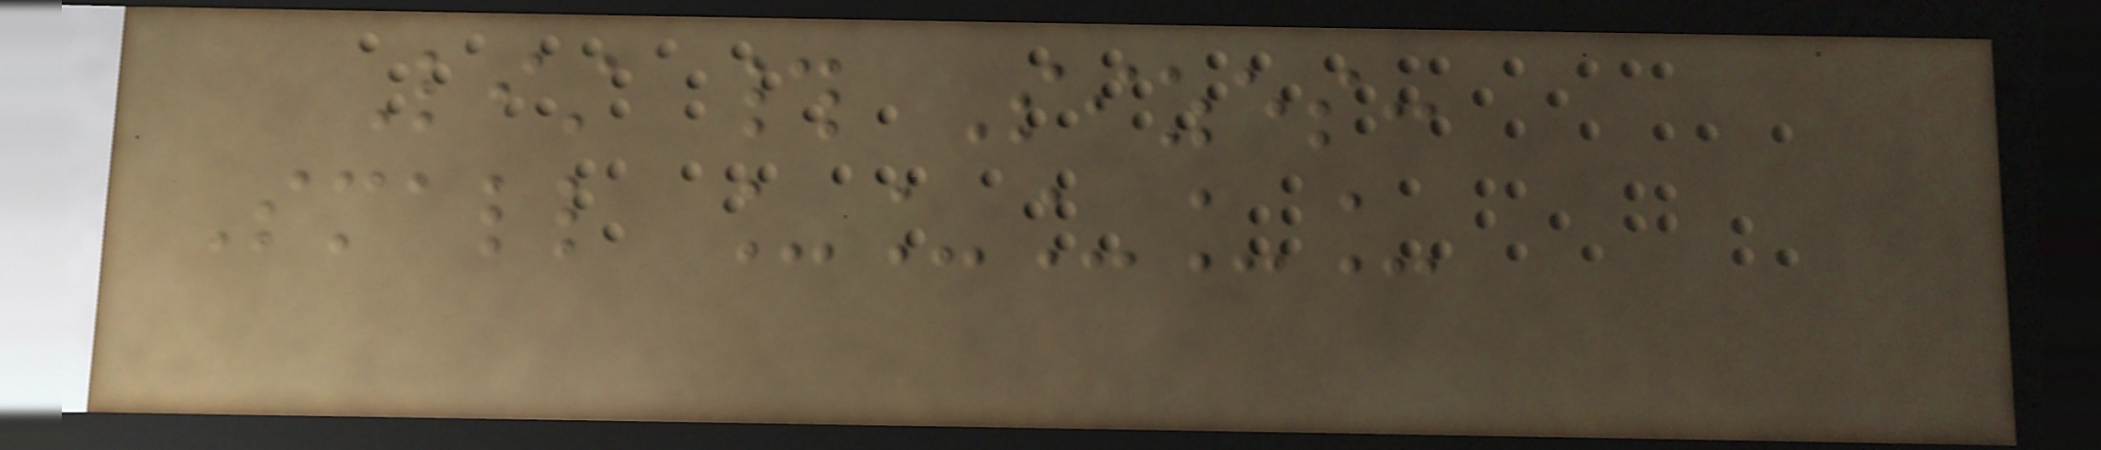List # Sizes:
Small _____
